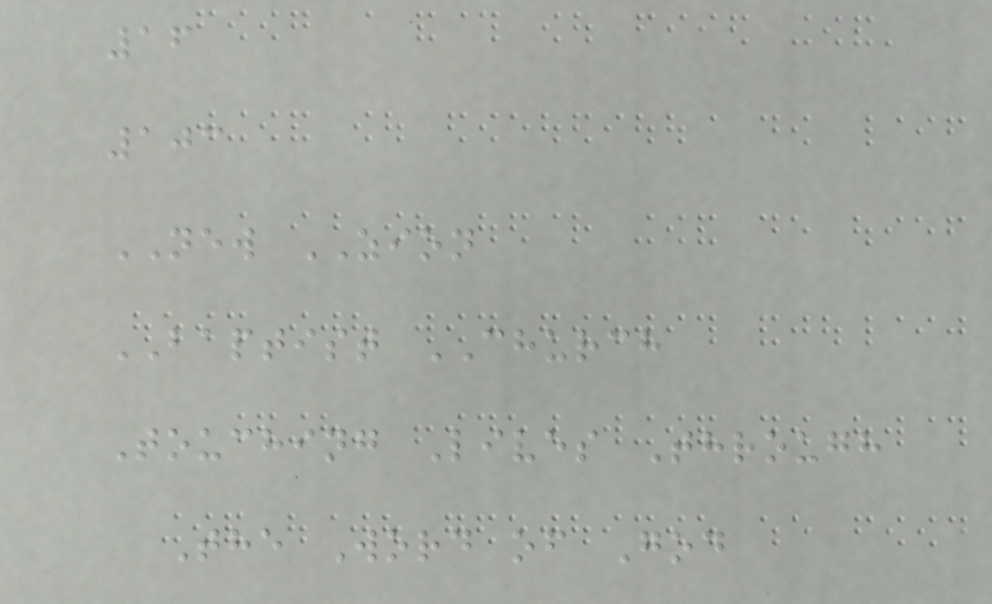16
103
NEW ZION
BAPTIST CHURCH
Touching Lives Through
The Word of God
